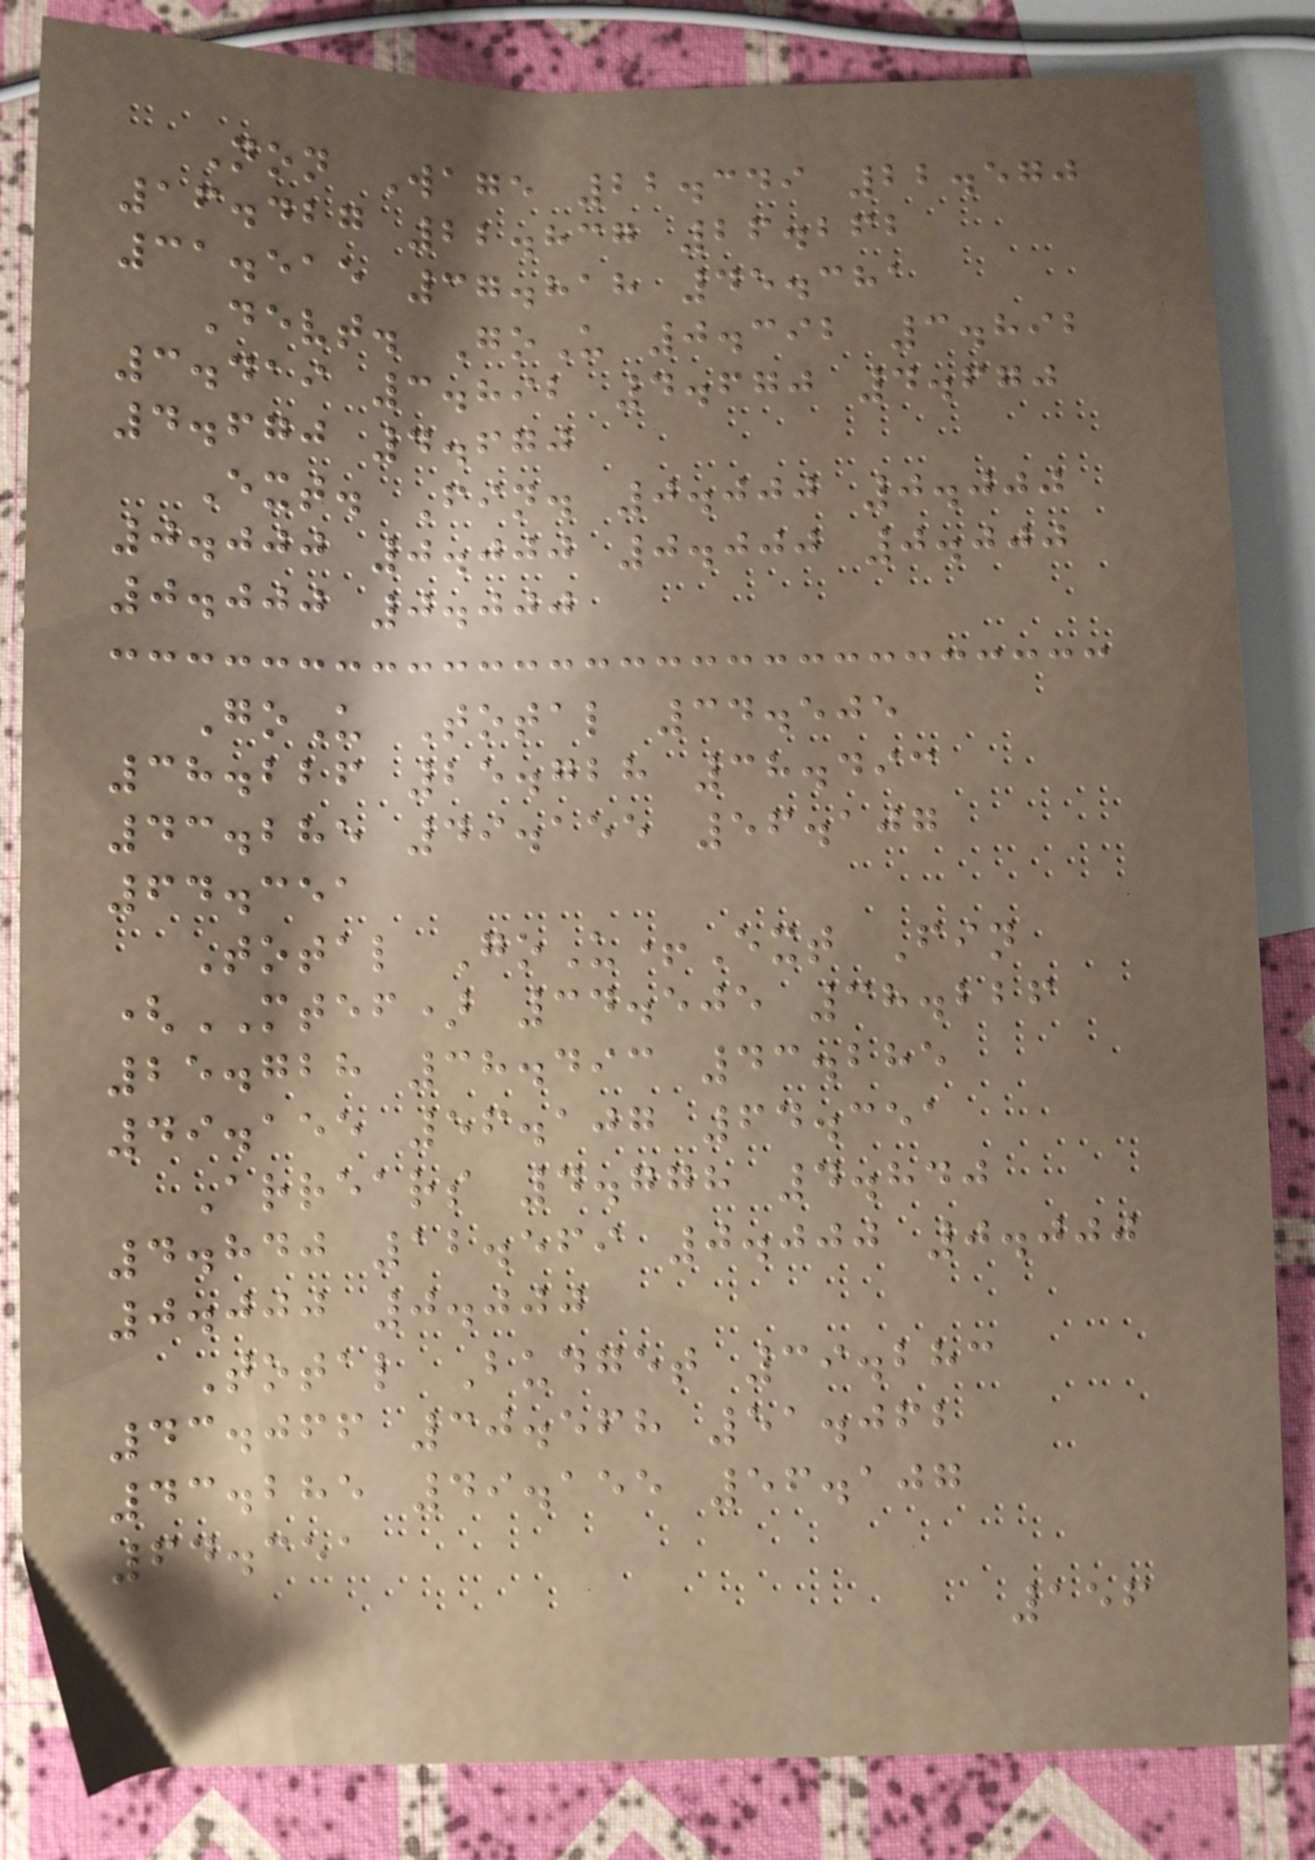Non Wage 22.349 22.570
16.427 22.837 26.262
31.515 37.818 45.381
Devt. GoU 0.392 3.892
3.419 3.892 4.670 4.670
4.670 4.670
Ext. Fin. 0.000 0.000
0.000 0.000 0.000 0.000
0.000 0.000
GoU Total 34.505
38.226 25.728 38.493
43.285 49.155 56.107
64.351
Total GoU+Ext Fin
(MTEF) 34.505 38.226
25.728 38.493 43.285
49.155 56.107 64.351
Arrears 4.778 4.840
4.840 12.569 0.000 0.000
0.000 0.000
Total Budget 39.283
43.066 30.568 51.062
43.285 49.155 56.107
64.351
156
